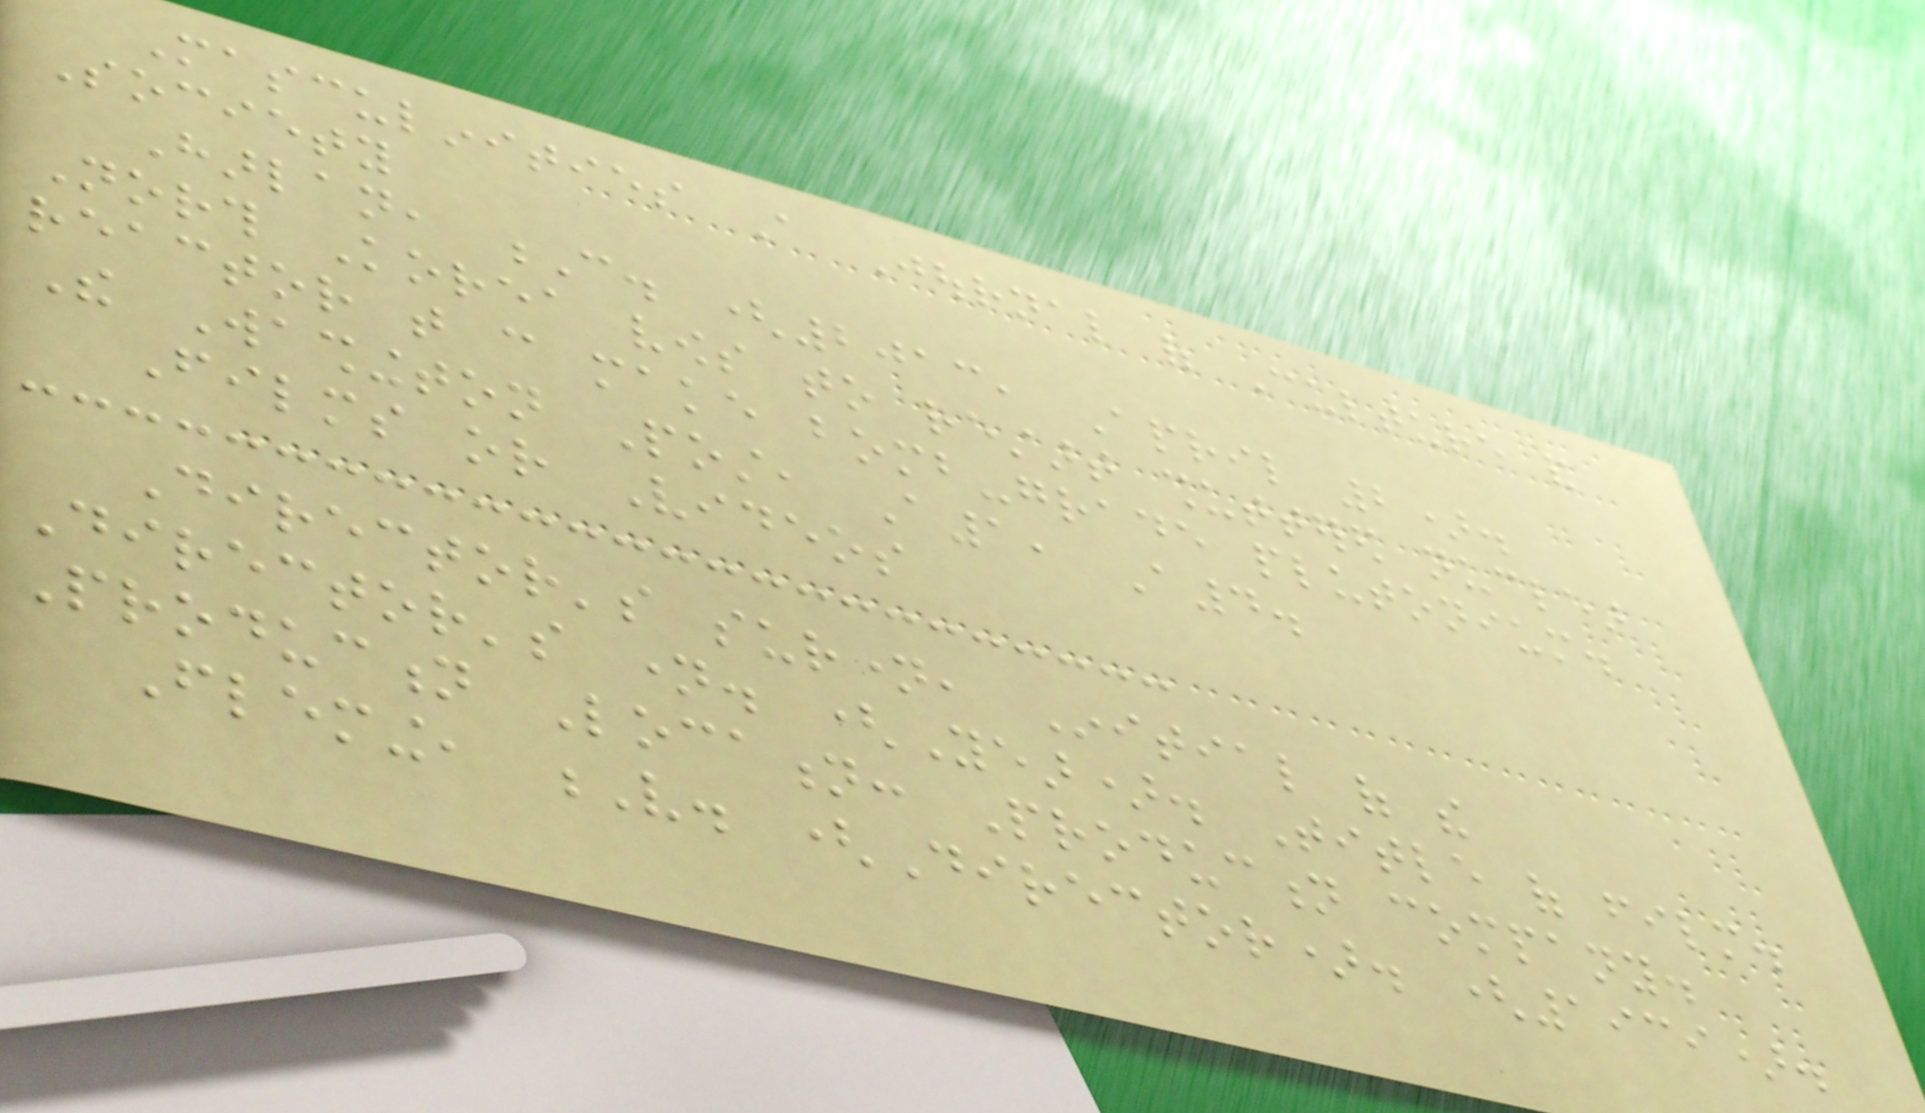Masculinities A Journal of Culture and
Society
Harlan, C. (2013, April 2).
North Korea vows to restart shuttered nuclear
reactor that can make bomb-grade plutonium.
The Washington Post, A1, A4.
Films or Videos
Director's surname, Initial of the
Director's name. (Year). Title of film.
Production Location: Production company.
Fleming, V. (Director). (1939).
